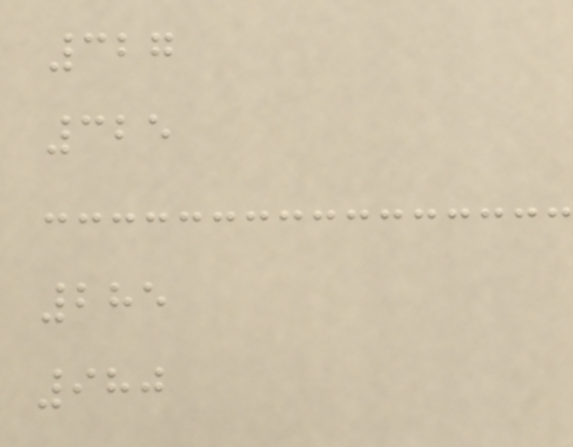327
325
285
980
